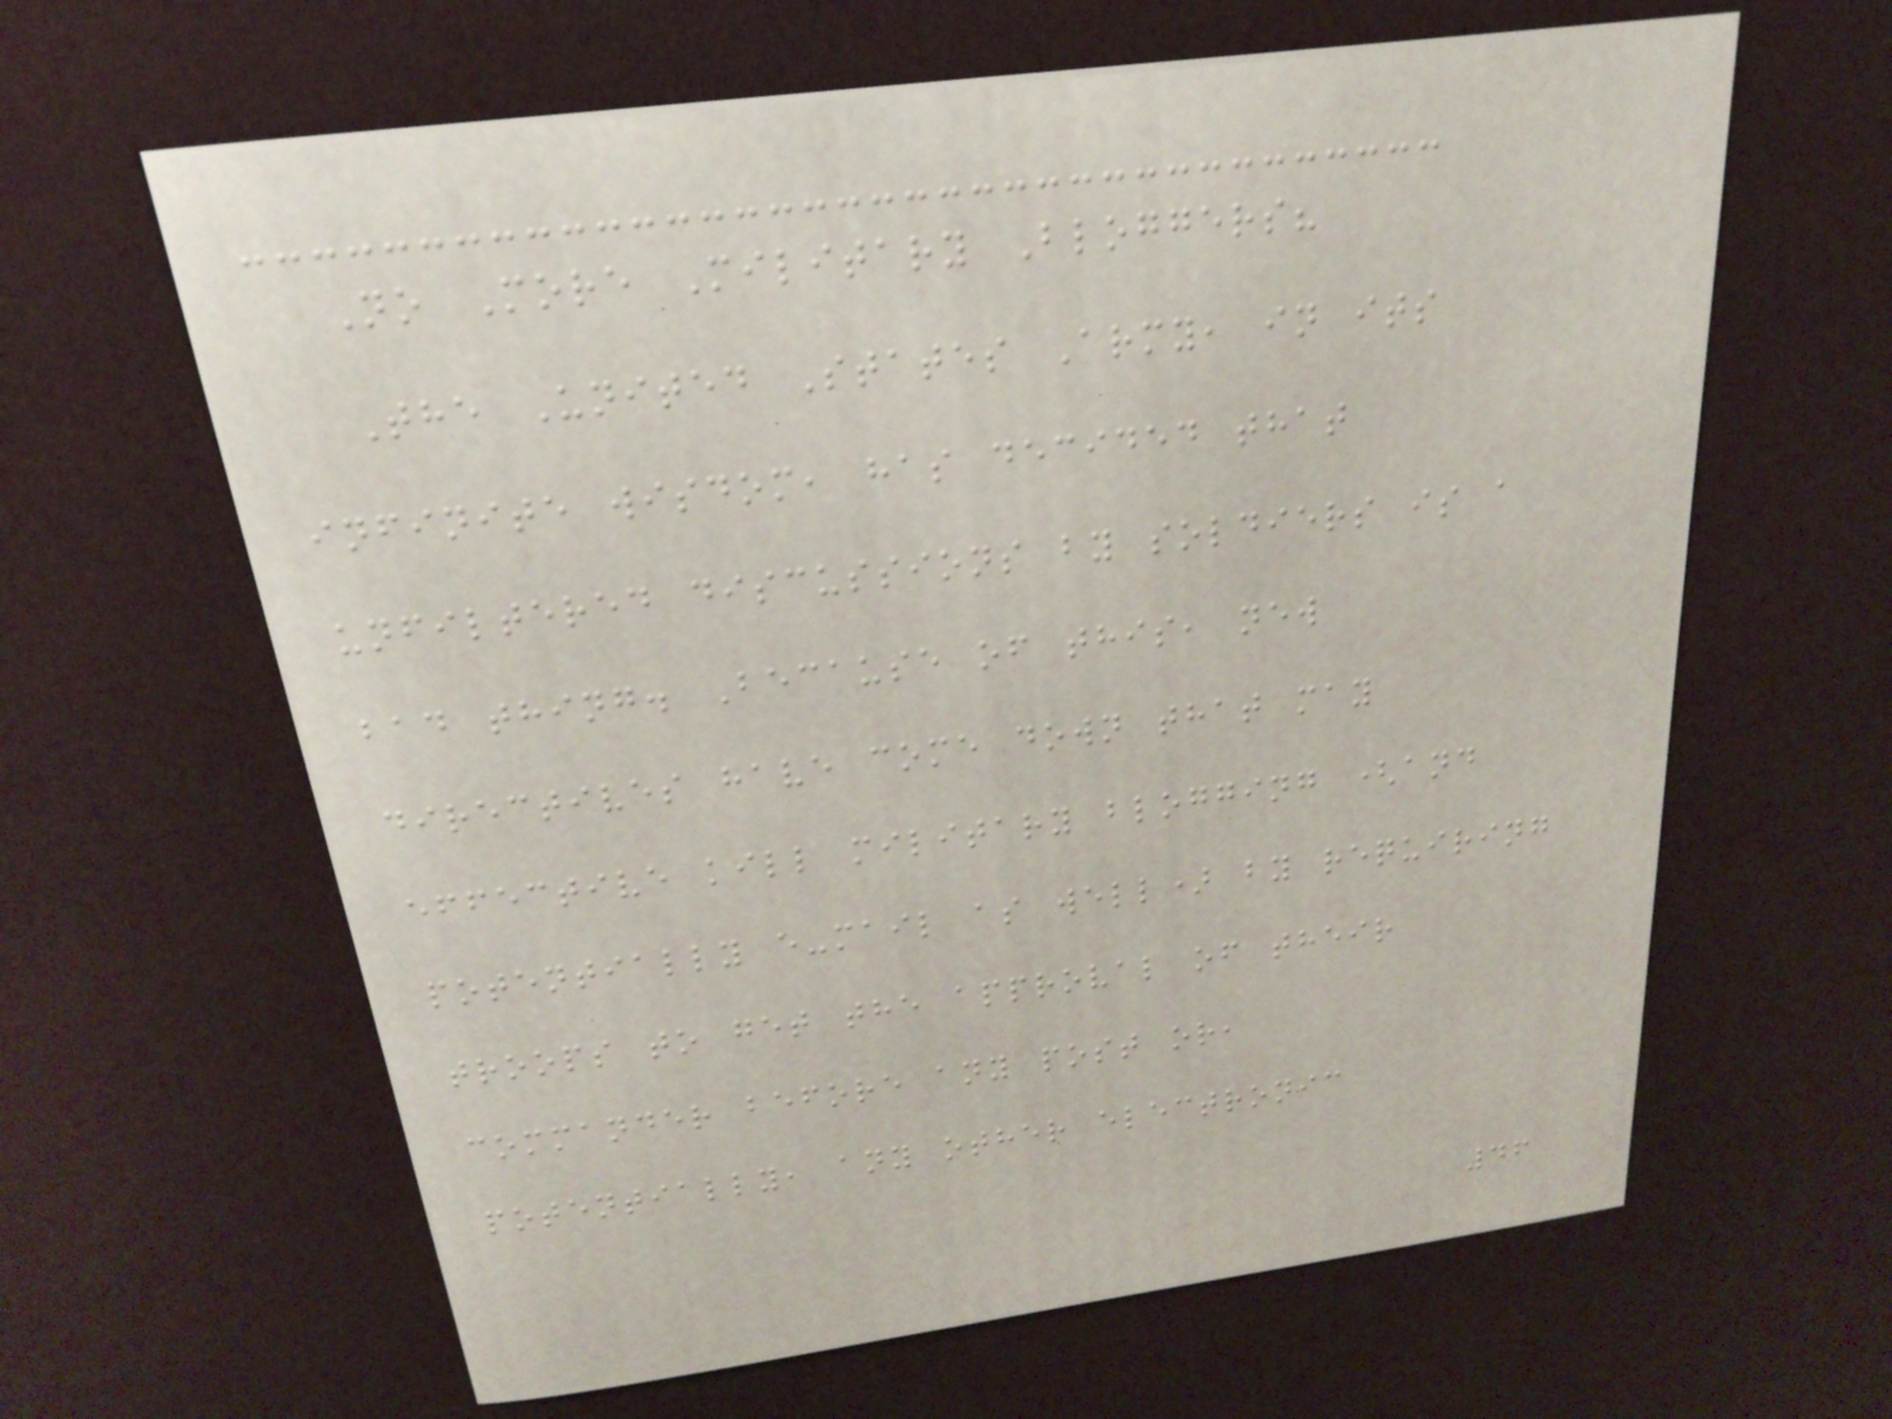No More Military Bloggers?
The United States Army, in its
infinite wisdom, has decided that
unfiltered discussions by soldiers is a
bad thing. Because of this, new
directives have come down that may
effective kill military blogging (and
potentially e-mail as well) by requiring
troops to get the approval of their
commander before any post or,
potentially, any other electronic
46
